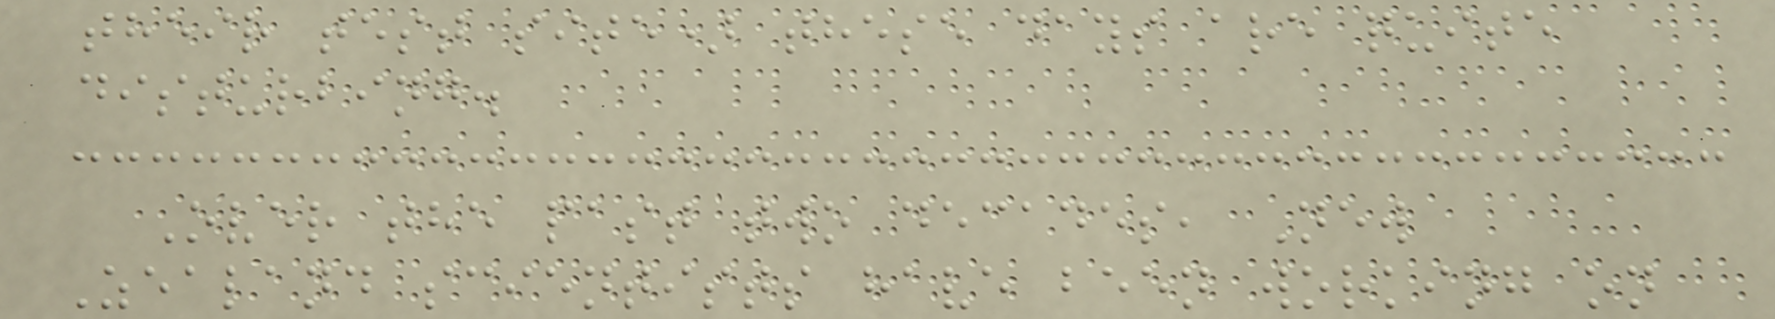their test site) these days are quite
disturbing.
Over the past two decades, New
Zealand scientists have been working on
